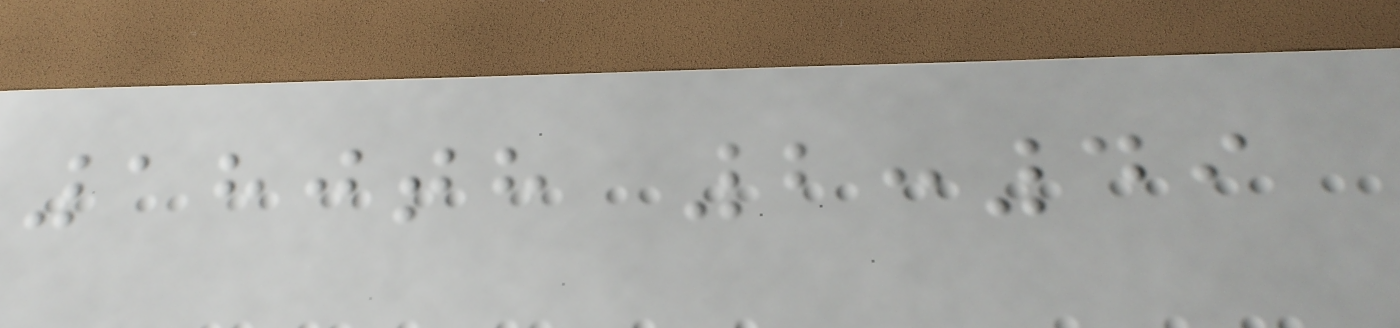180th 2:49
